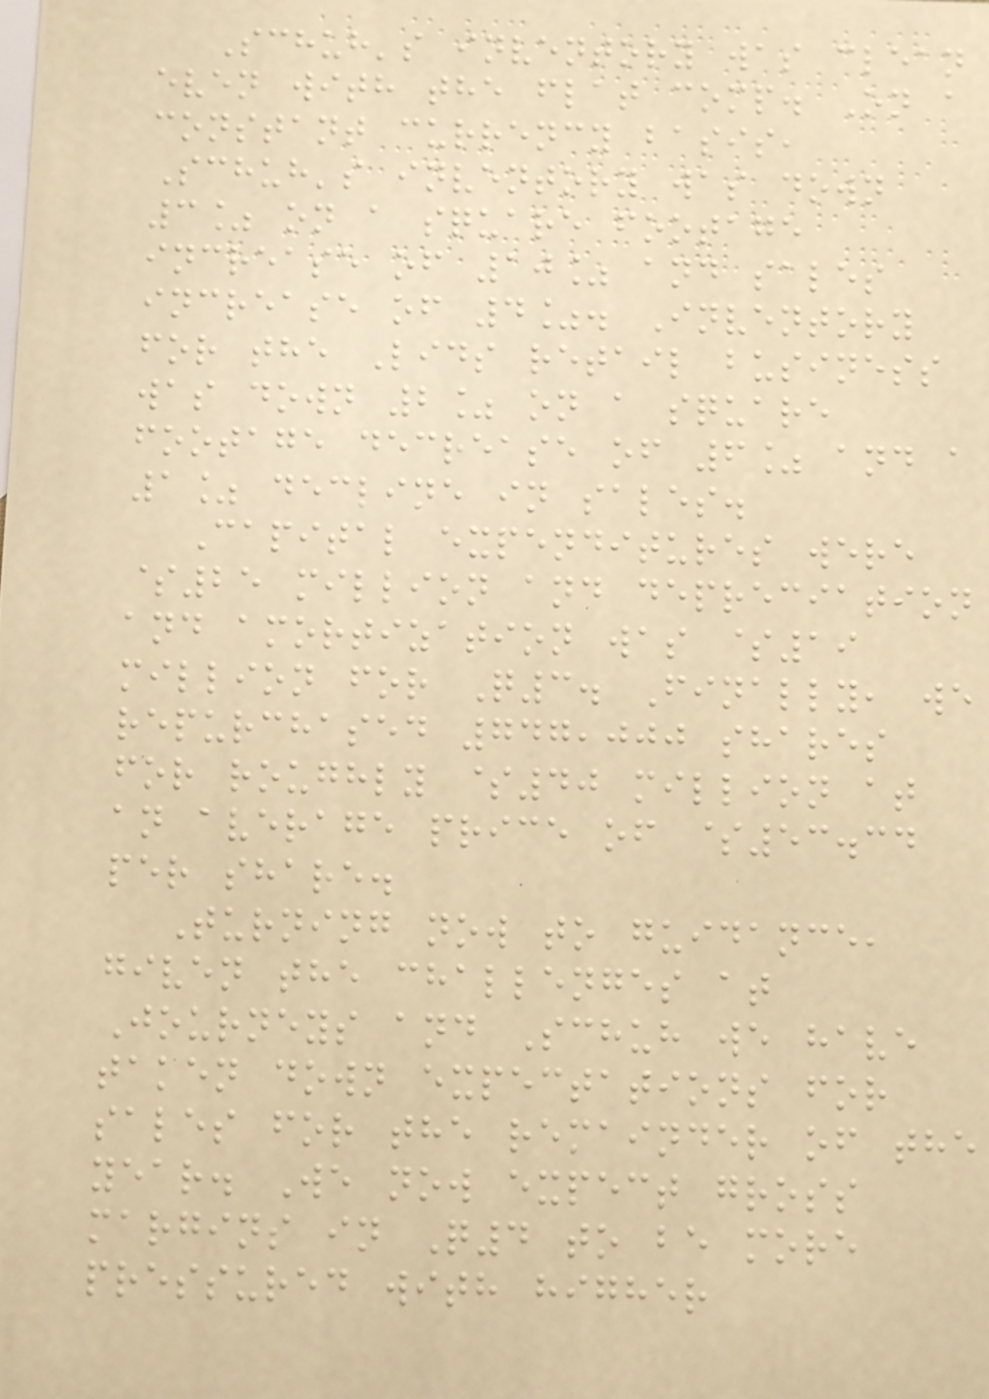Schuh's inventory was clean
even with the flat comp. On a
constant currency basis,
Schuh's inventory was down
3% on a square footage
increase of 10% and sales
increase of 4%. Inventory
for the Lids retail business
was down 2% on a square
footage decrease of 6% and a
1% decline in sales.
Capital expenditures were
$25 million and depreciation
and amortization was $19
million for Q3. Finally, we
repurchased 747,000 shares
for roughly $40 million at
an average price of $53.34
per share.
Turning now to guidance,
given the challenges at
Journeys and Schuh we have
taken down expectations for
sales for the remainder of the
year. We now expect gross
margins in Q4 to be more
pressured with higher
